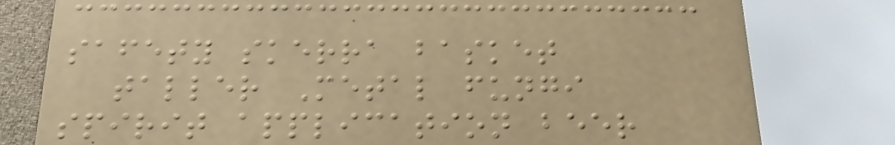safety skerra basket
taller Metal fungi
spirit application beer
